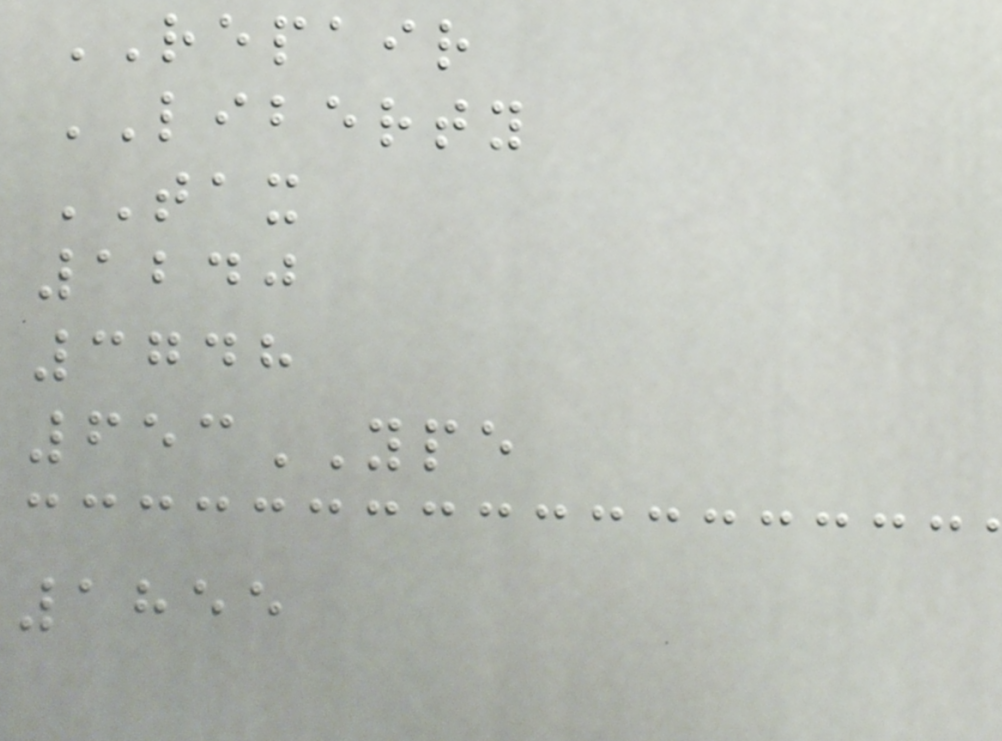REPAIR
LIBERTY
TAX
1240
3748
653YPE
1855
